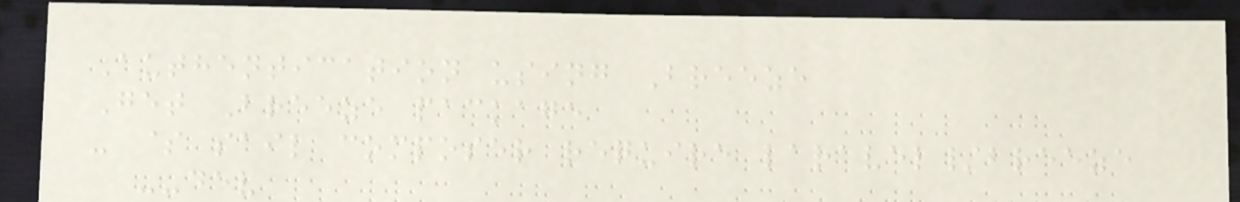Authentication using Breeze
Get Breeze package
- $ sail composer require laravel/breeze
--dev
